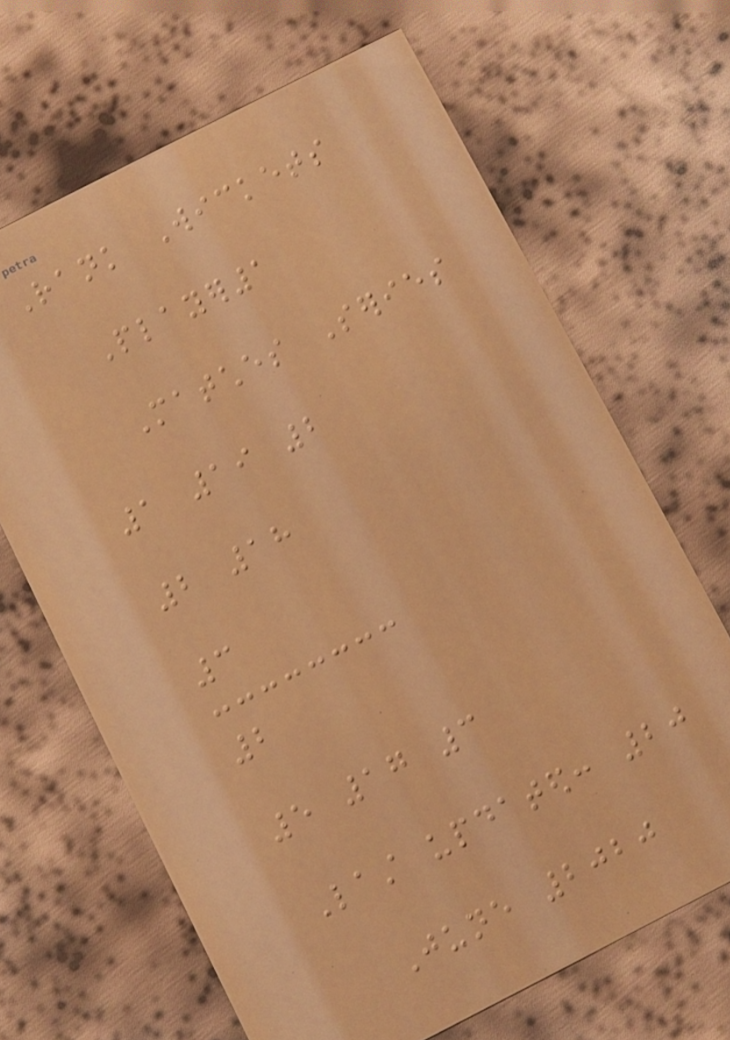Rank Wickets
Player1
Matches Series
1 19 2
2 18
3
2
5 17 3
Last updated: 20
June 2020
